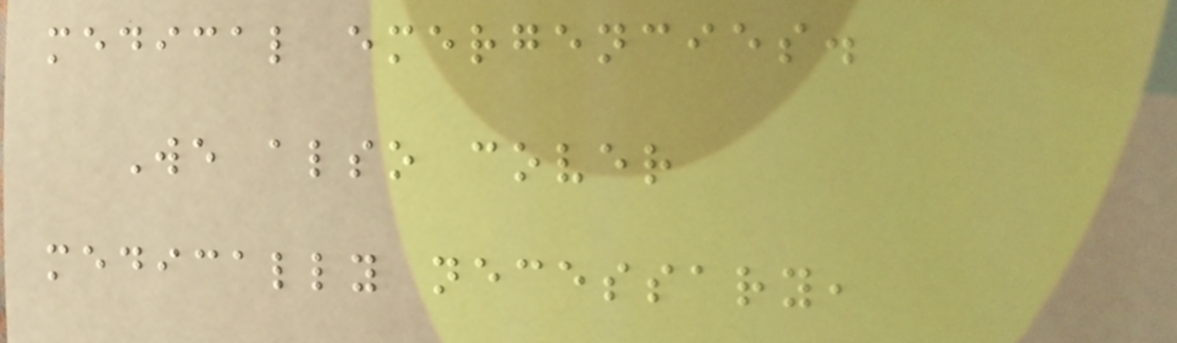medical emergencies.
We also cover
medically necessary,
